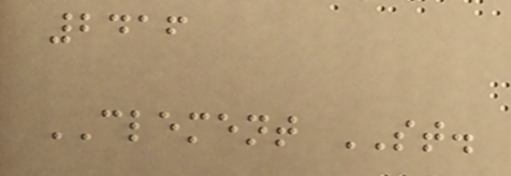2416
CLEMENT ST.
